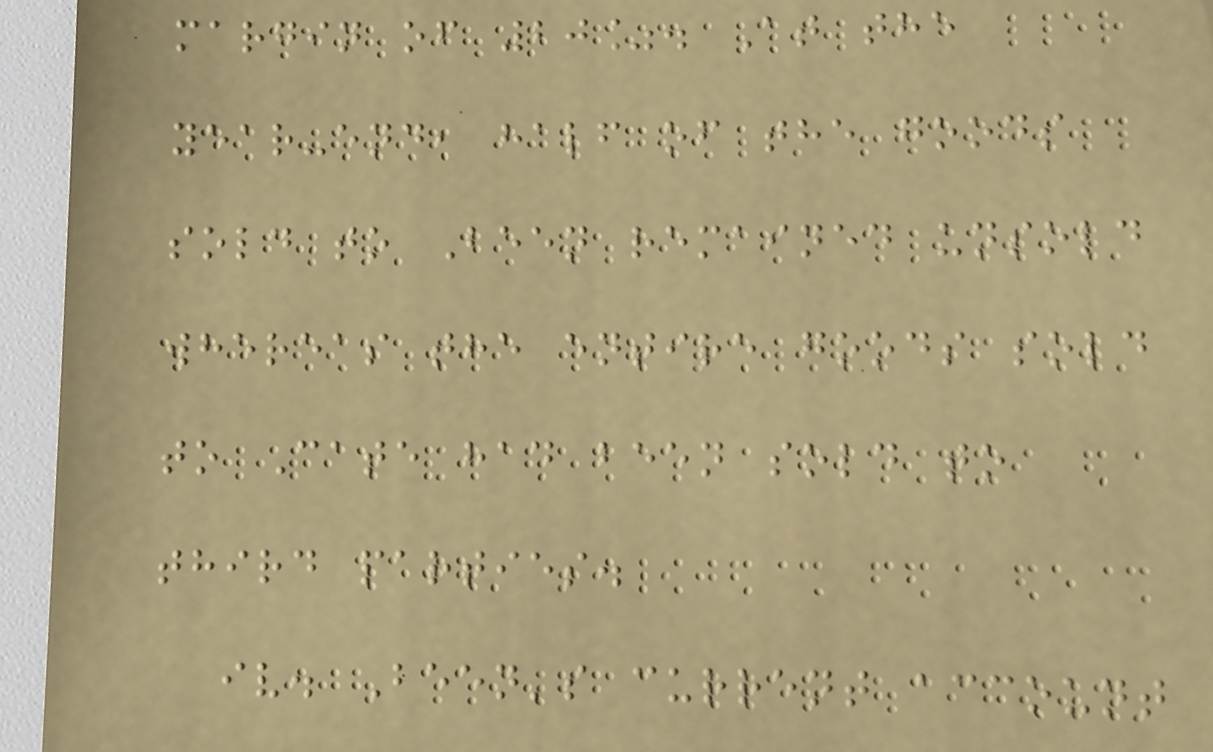margin of 20%. At the
year-end, half of the goods
sold to Been remained unsold
whereas the entire goods sold
to Cate had been sold to
third parties.
iv. Been's current account
